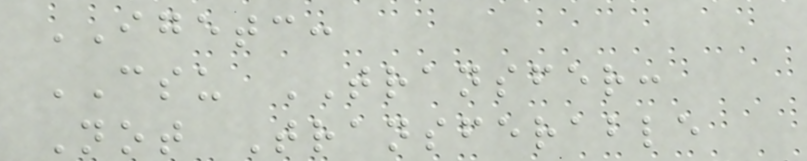IGETC:
CSU TRANSFER:
Not Transferable
